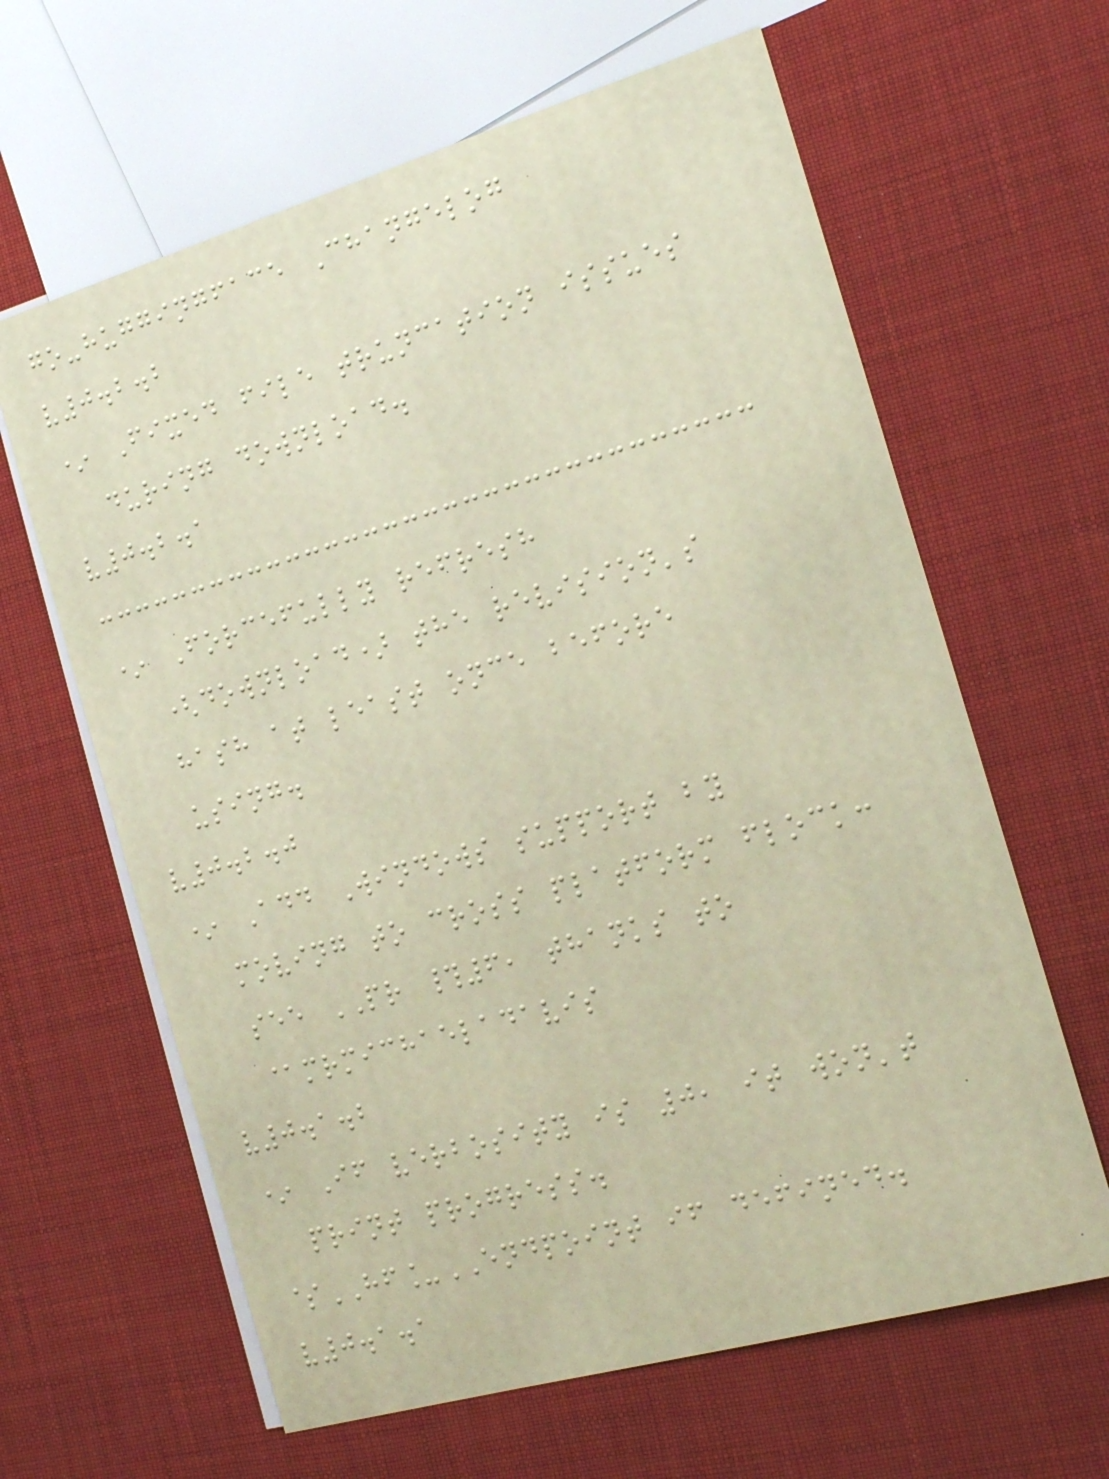go-huggingface Changelog
v0.2.2
* Fixed file truncation issues
during download.
v0.2.1
* Forcefully refresh
(download) the revision's
hash at least once before
using.
v0.2.0
* Add Windows support by
moving to cross platform flock:
see PR #6, thanks to
@mrmichaeladavis
v0.1.2
* If verbosity is 0, it won't
print progress.
$HF_ENDPOINT if defined.
v0.1.1
